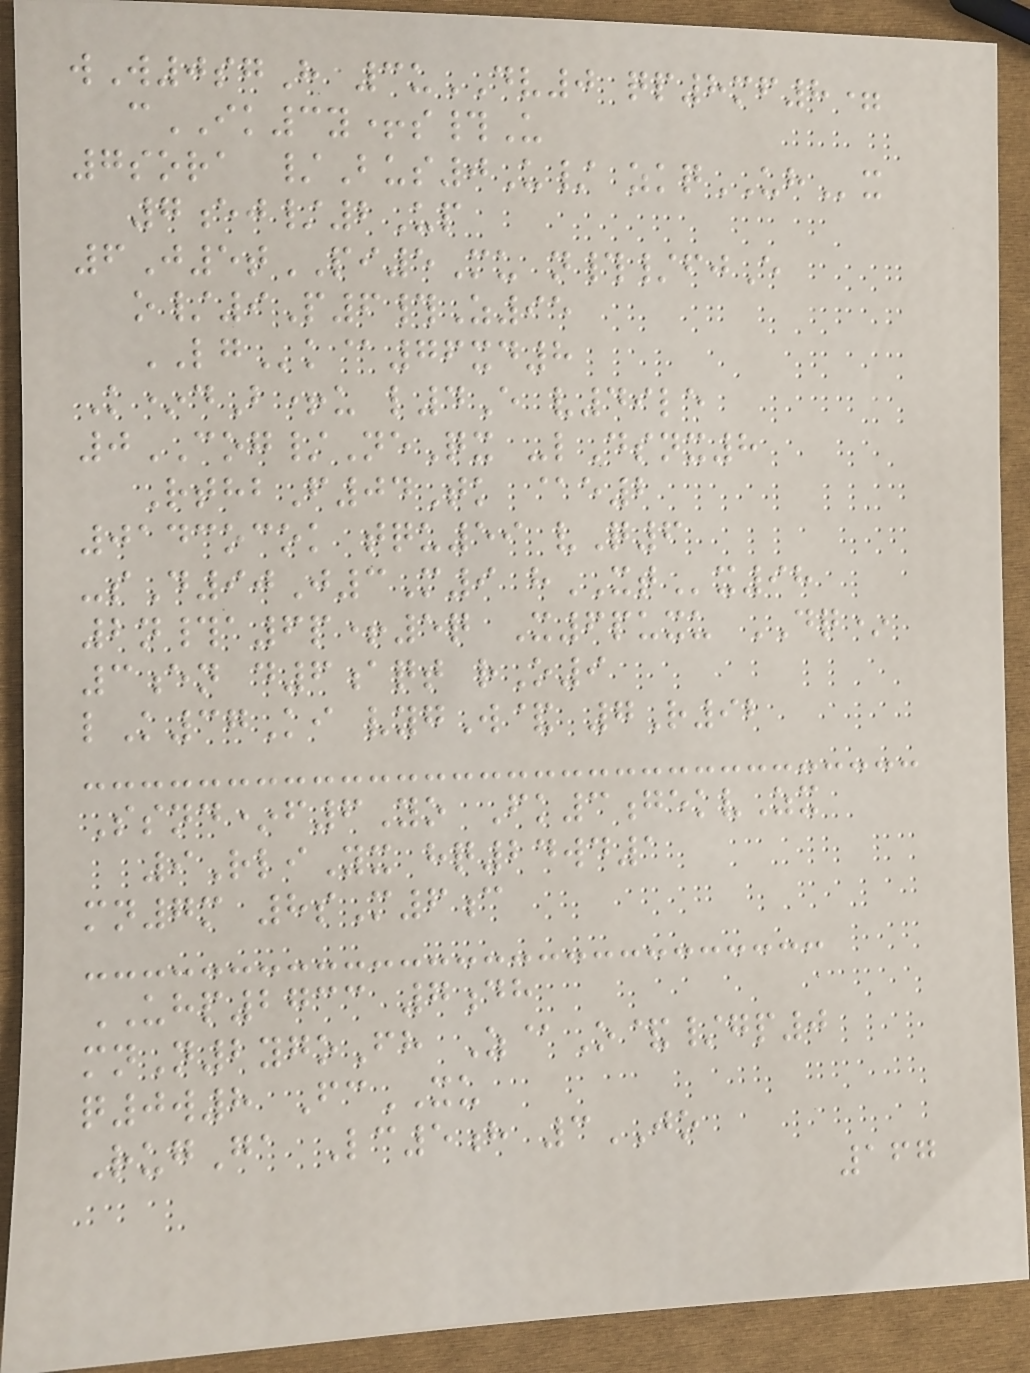wW0sgH 3uDV0 qp8mf8=
cIK3y+s#U
7sora /Bus0U/ zkqUHx
7ej/2Up
6J5tPI5Mu n#/fjE
o/9P6#Z95
LGk@76xd8
K*dB+u l4E v49le
0COG/NeQx -lDsnx8
RthbF04Tk @e2
0143ocok tqu59 vQ6
-sD90J3M9 hXTx98
2n#a6p+5q X6puxu DQ*
3en d6aqt rO9
lK37Ki vygW& 7R92
Ssnd*f6Yo Fk3gekvZx
9RliYx hq24wd1
mn7m 8sM6c
UHP2733 7dh
mnN2ygoFh Z@O&/gp0
q0w8 FcXU
RugGa Lc5h 3JO
167
